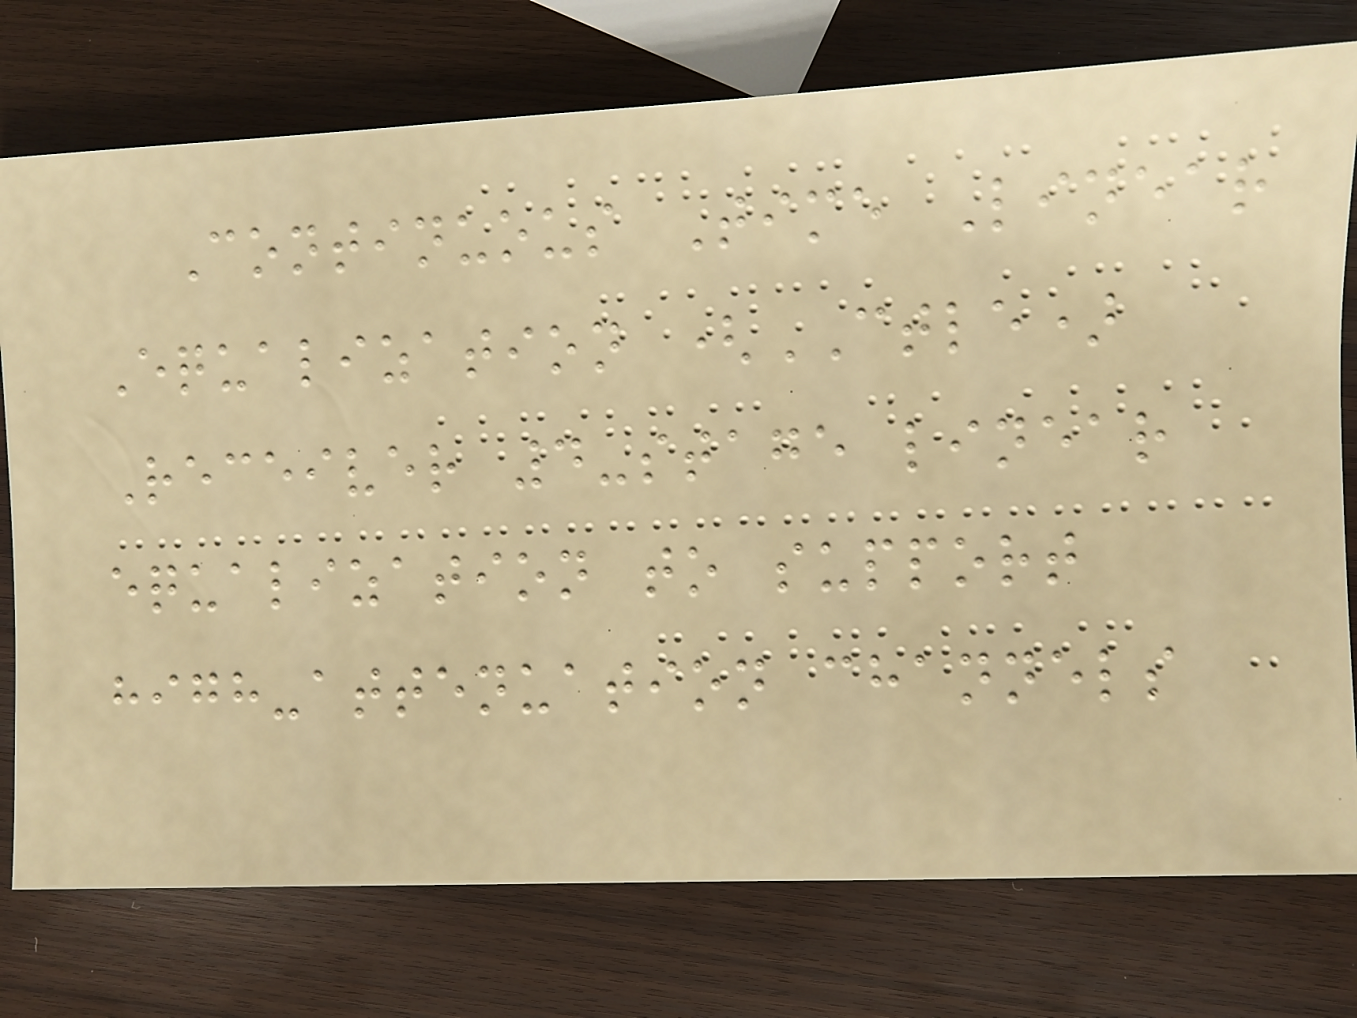Continuous Time Linear
Equalization (CTLE)
Receiver 4-stage linear
equalization to support
high-attenuation channels
